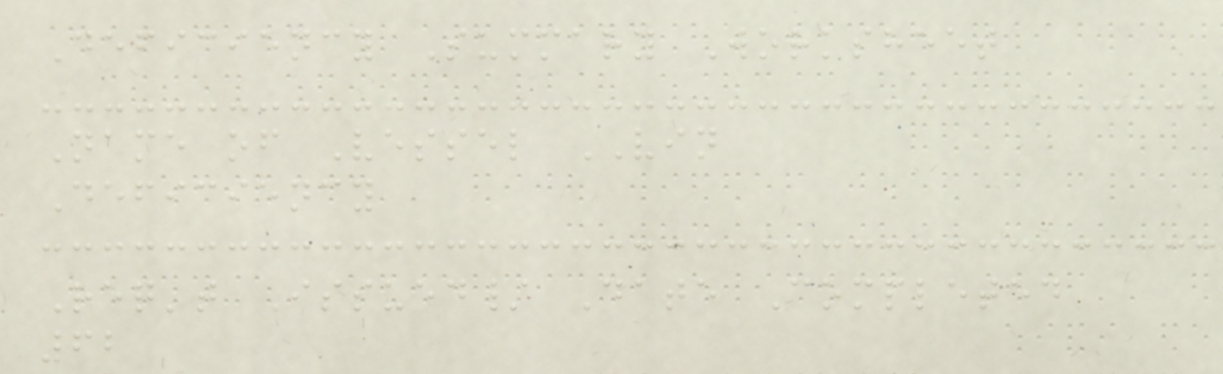Deficiency Summary Worksheet
Name of Vessel VIN
Deficiency
Req't Issued/ Date Completed
62
